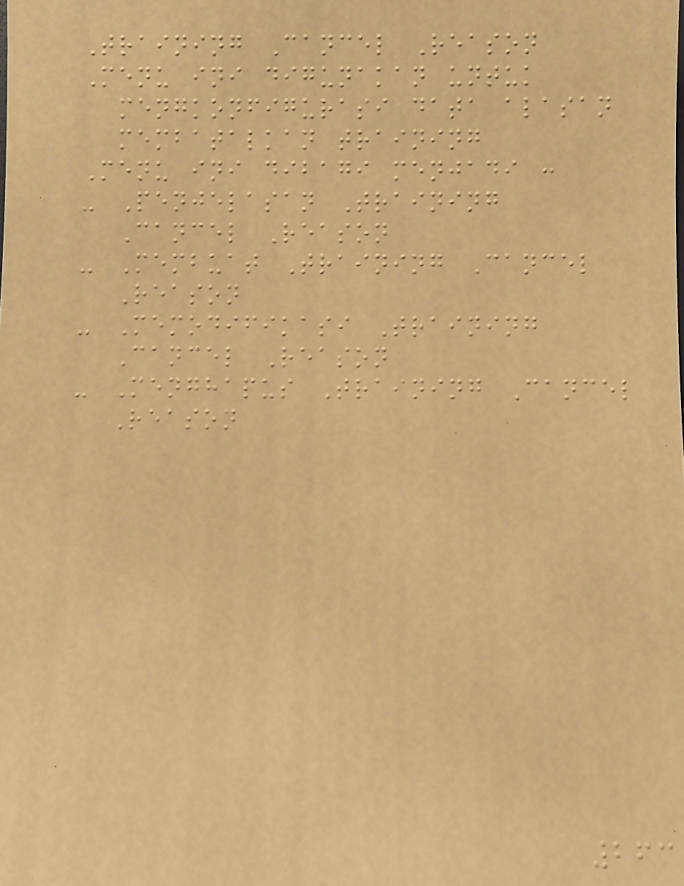Training Cancel Reason
Menu ini digunakan untuk
mengkonfigurasi data alasan
membatalkan training
Menu ini dibagi menjadi :
- Penjelasan Training
Cancel Reason
- Membuat Training Cancel
Reason
- Memodifikasi Training
Cancel Reason
- Menghapus Training Cancel
Reason
263
